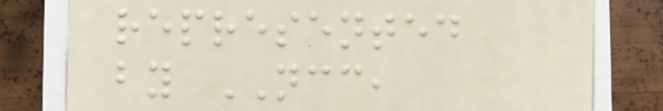represented
by NCC,
